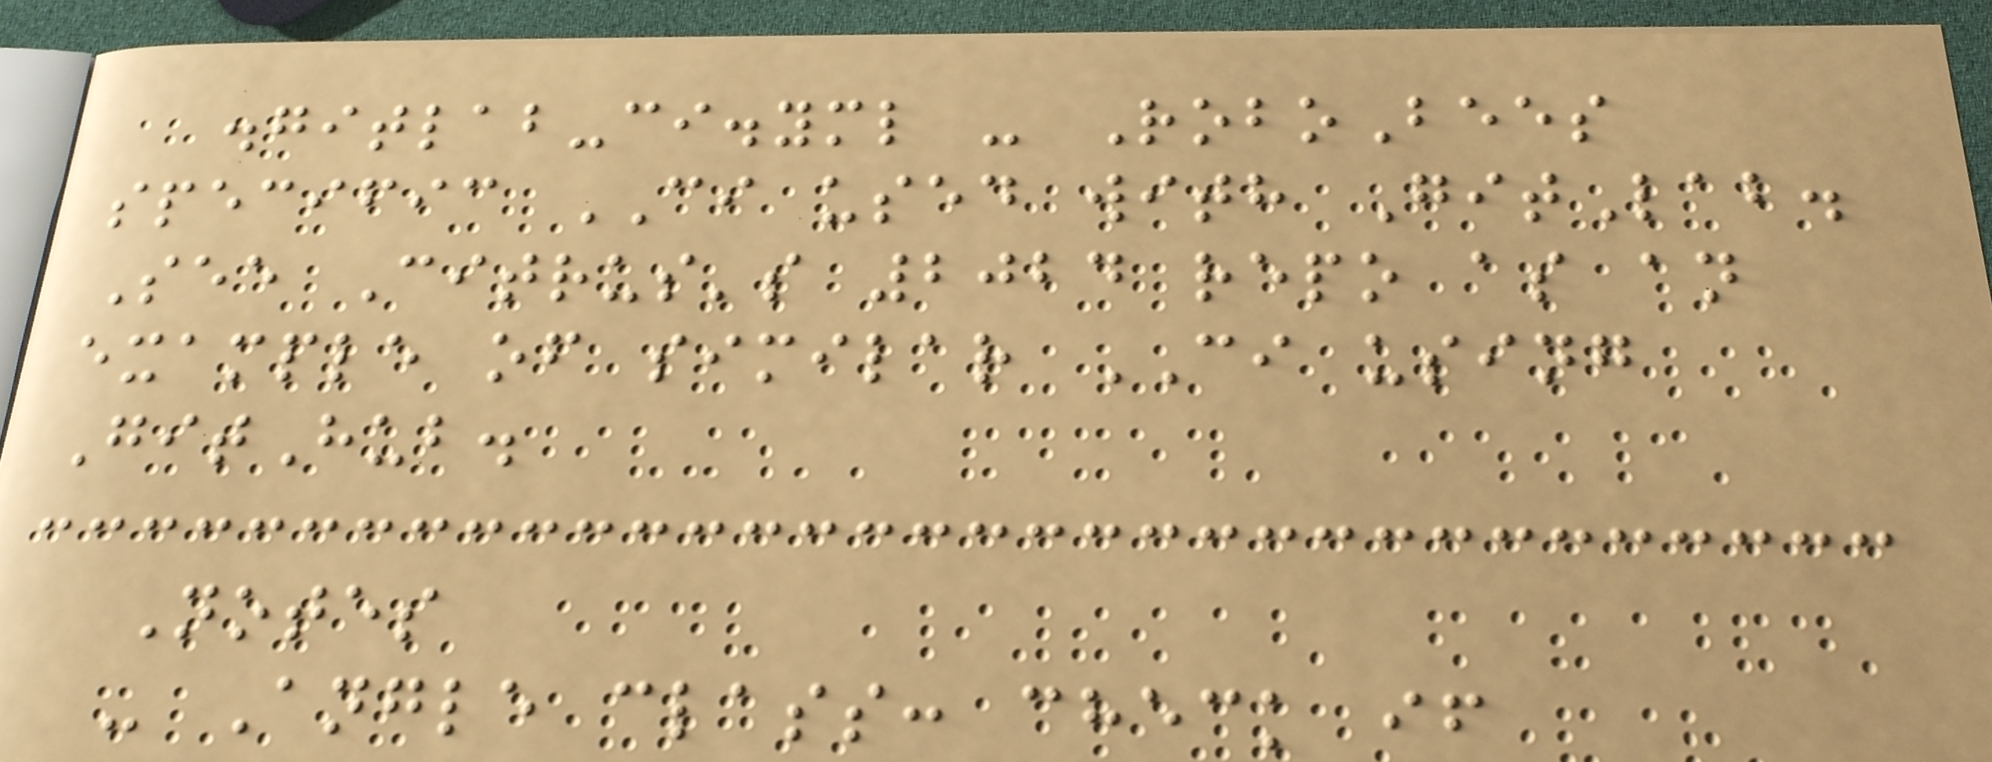.gitlab-ci.yml - RoboBees
specific CI used with GitLab.
See Citrus's 2024 repo as an
example of similar CI using
GitHub.
Notes
- Angle class: check if
